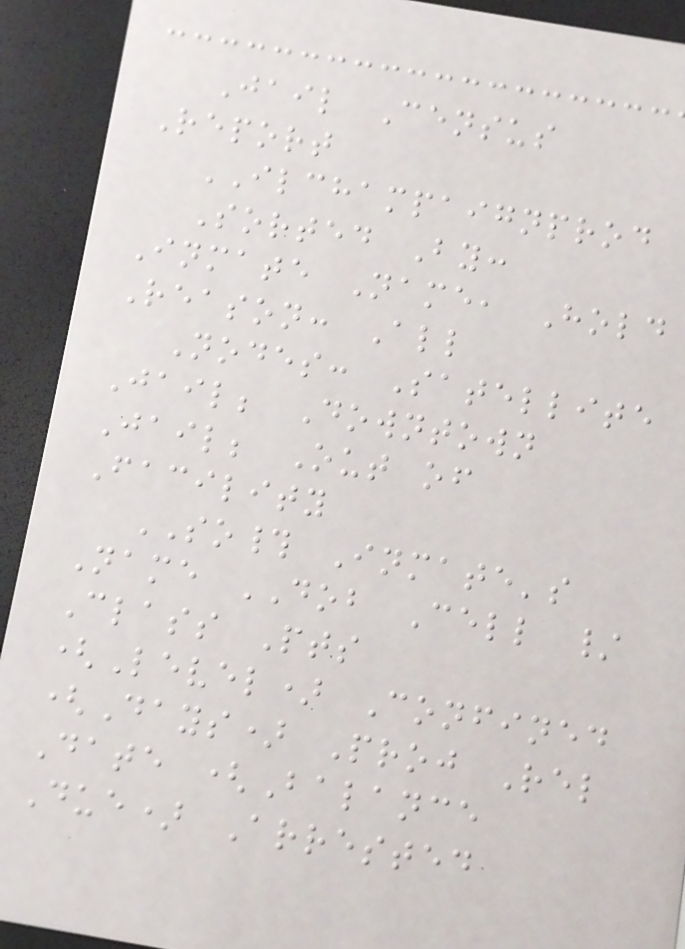Jail Census
Report
ILCHAMPAIGNPROD
Sorted By:
Inmate Name, Hold
Reason: All
Nodes: Satellite
Jail; Downtown
Jail; Out of
Facility
SO# Inmate's
Name DOB Cell /
Class Pts
(Level) Confined
(Days) Proj Rel
Date (Balance
Due) Arrested
